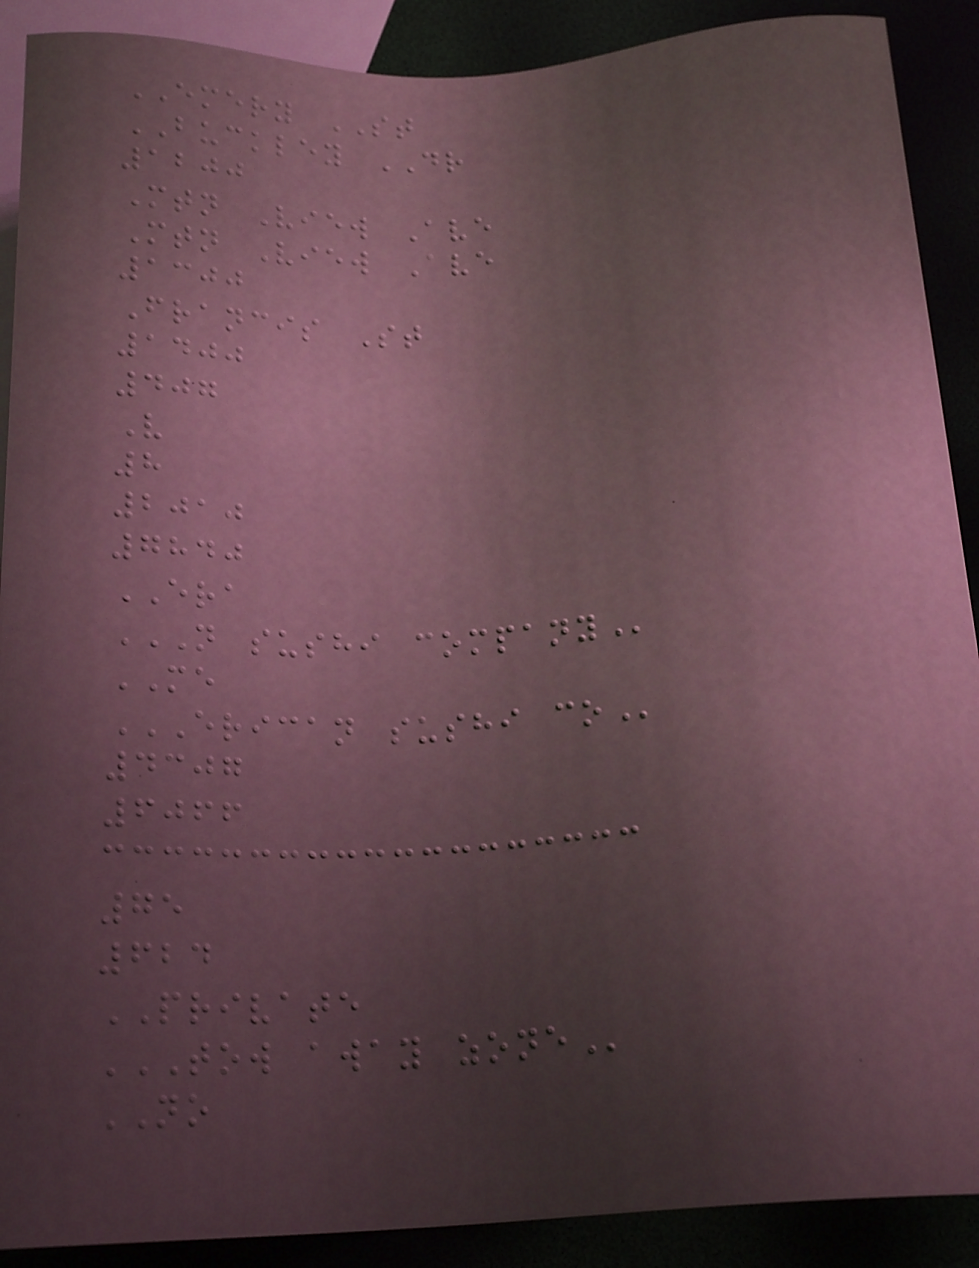EMERY ST
BUCKLEY DR
1200
Mtn View Ave
Mtn View Ave
1300
Francis St
1400
407
V
8
2010
7840
ERA
N SUSHI COMPANY
ME
ERICAN SUSHI CO
4307
6066
75
624
PRIVATE
TOW AWAY ZONE
NO
